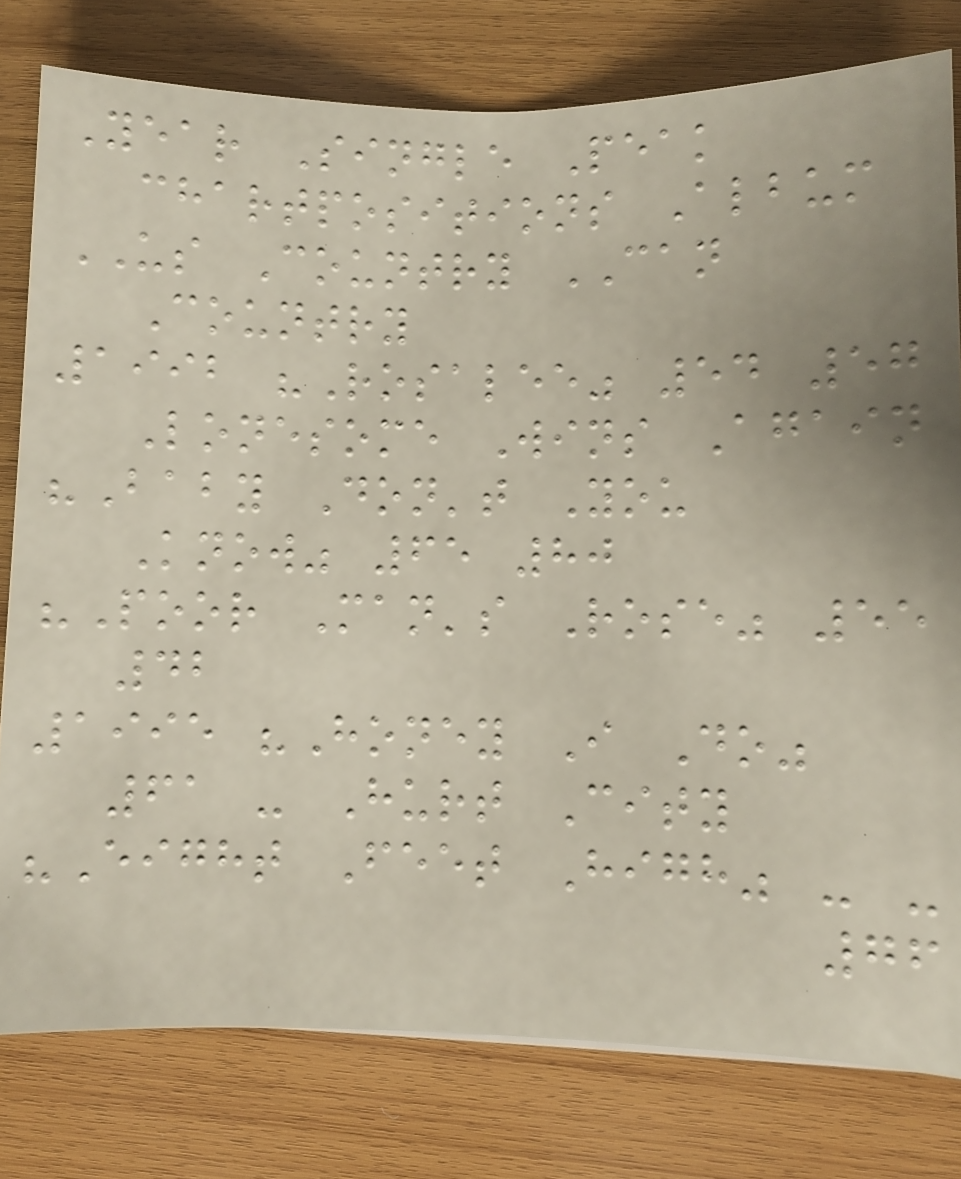Year Single Peak
chartpositions Album
US Country CAN
Country
1992 "Rosalee" 54 57
Lonesome Wins Again
"Baby Don't You
Know" 65 80
"Poor Man's Rose" 55
42
1995 "Honey I Do"
61 - Hurt City
"Eight Feet High" - -
76
